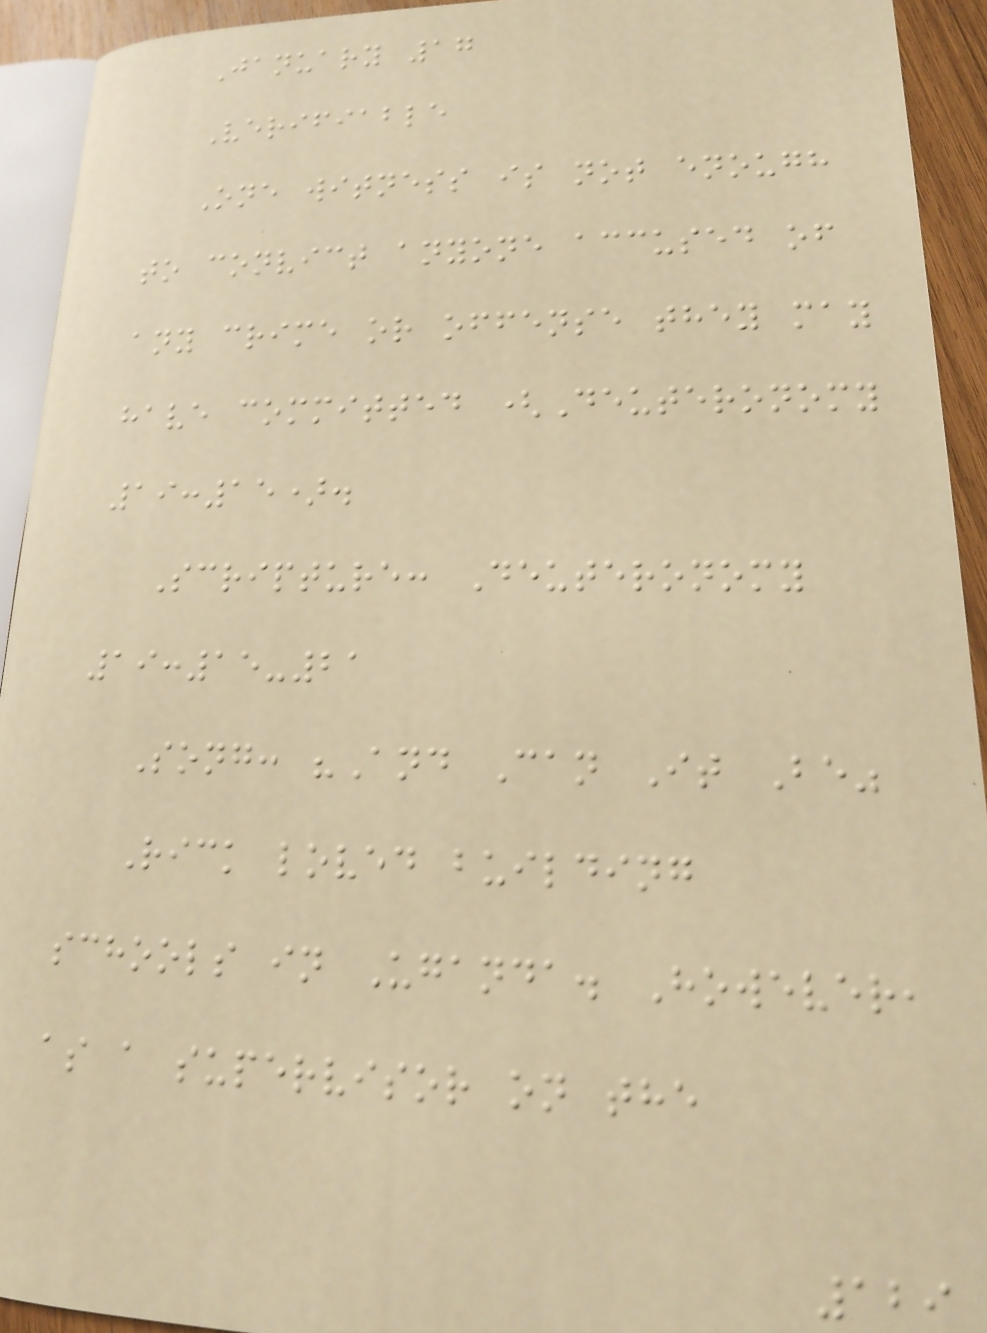January 17
Verifiable
One witness is not enough
to convict anyone accused of
any crime or offense they may
have committed (Deuteronomy
19:15).
Scripture: Deuteronomy
19:15-21
Song: "And Can It Be"
Rick loved building
schools in Uganda. However,
as a supervisor on the
129
